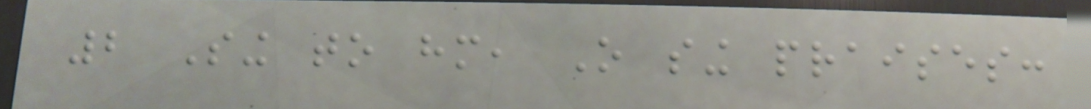2 Sing to him, O sing praises:
